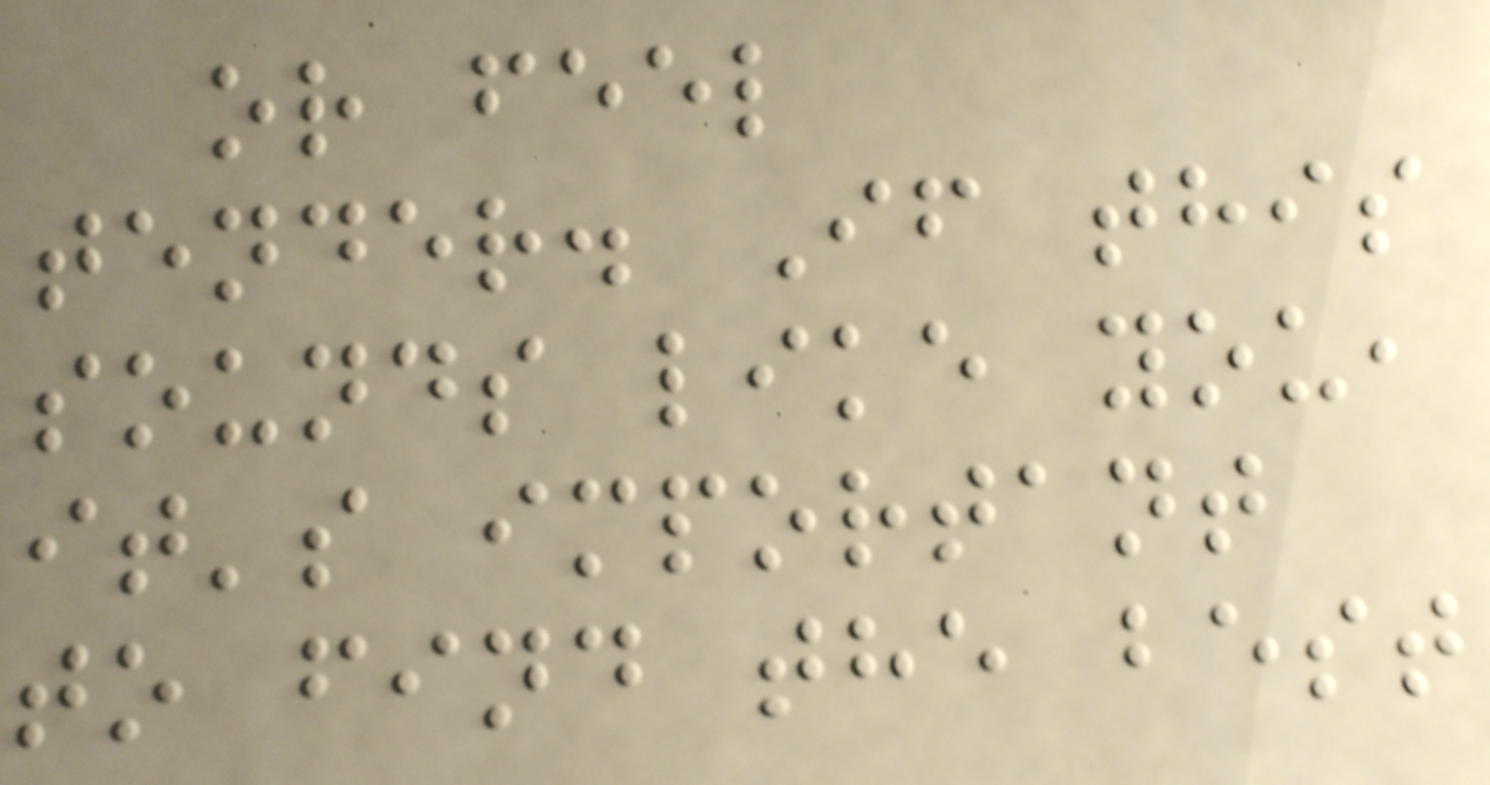or feel
tender. If this
sounds like you,
it's important
to find the best
